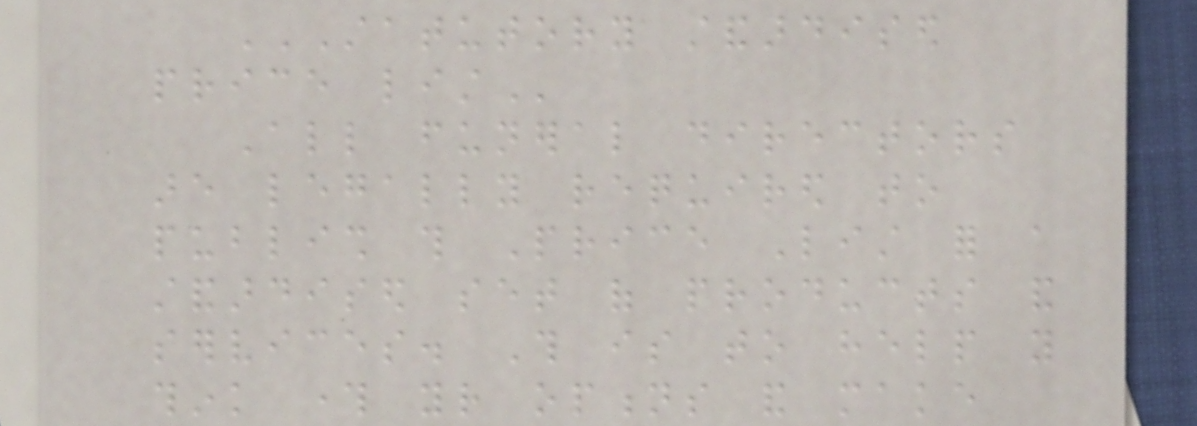STATUTORY STANDARDISED
PRICE LIST
All funeral directors
are legally required to
publish this Price List for a
standardised set of products and
services. This is to help you
think through your options and make
